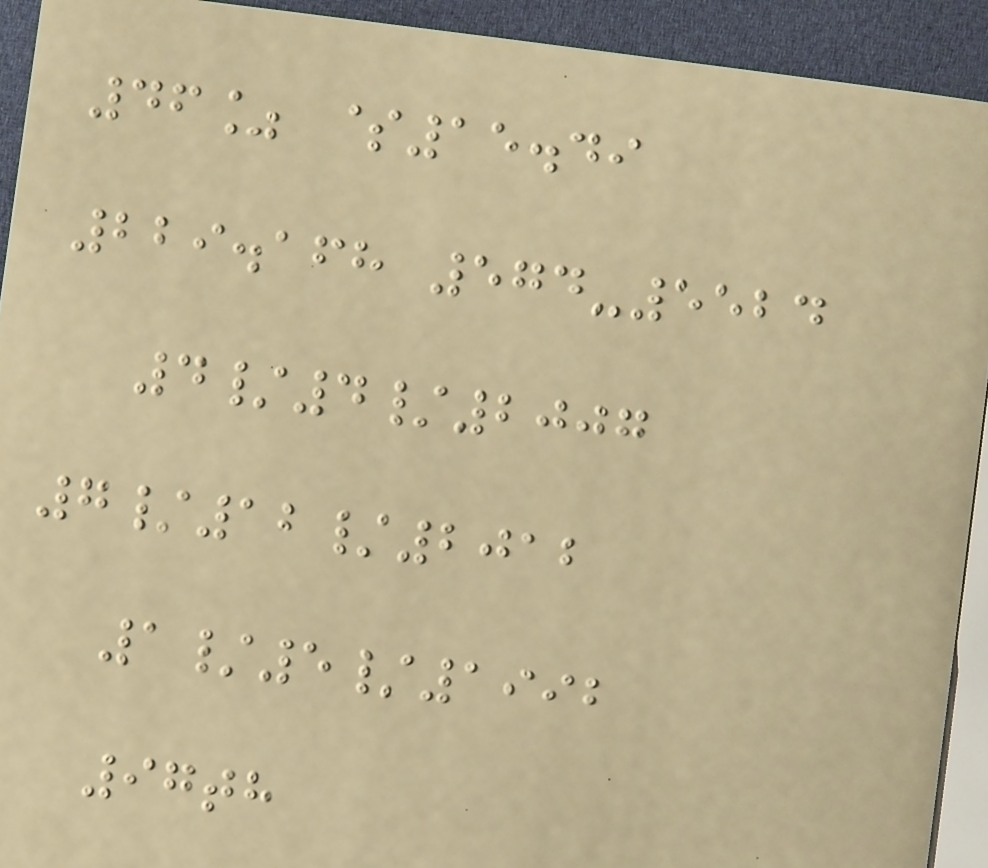46% $15.49
229.168 574-5524
4/4/2007
7/12/2012
1/5/1992
97th
